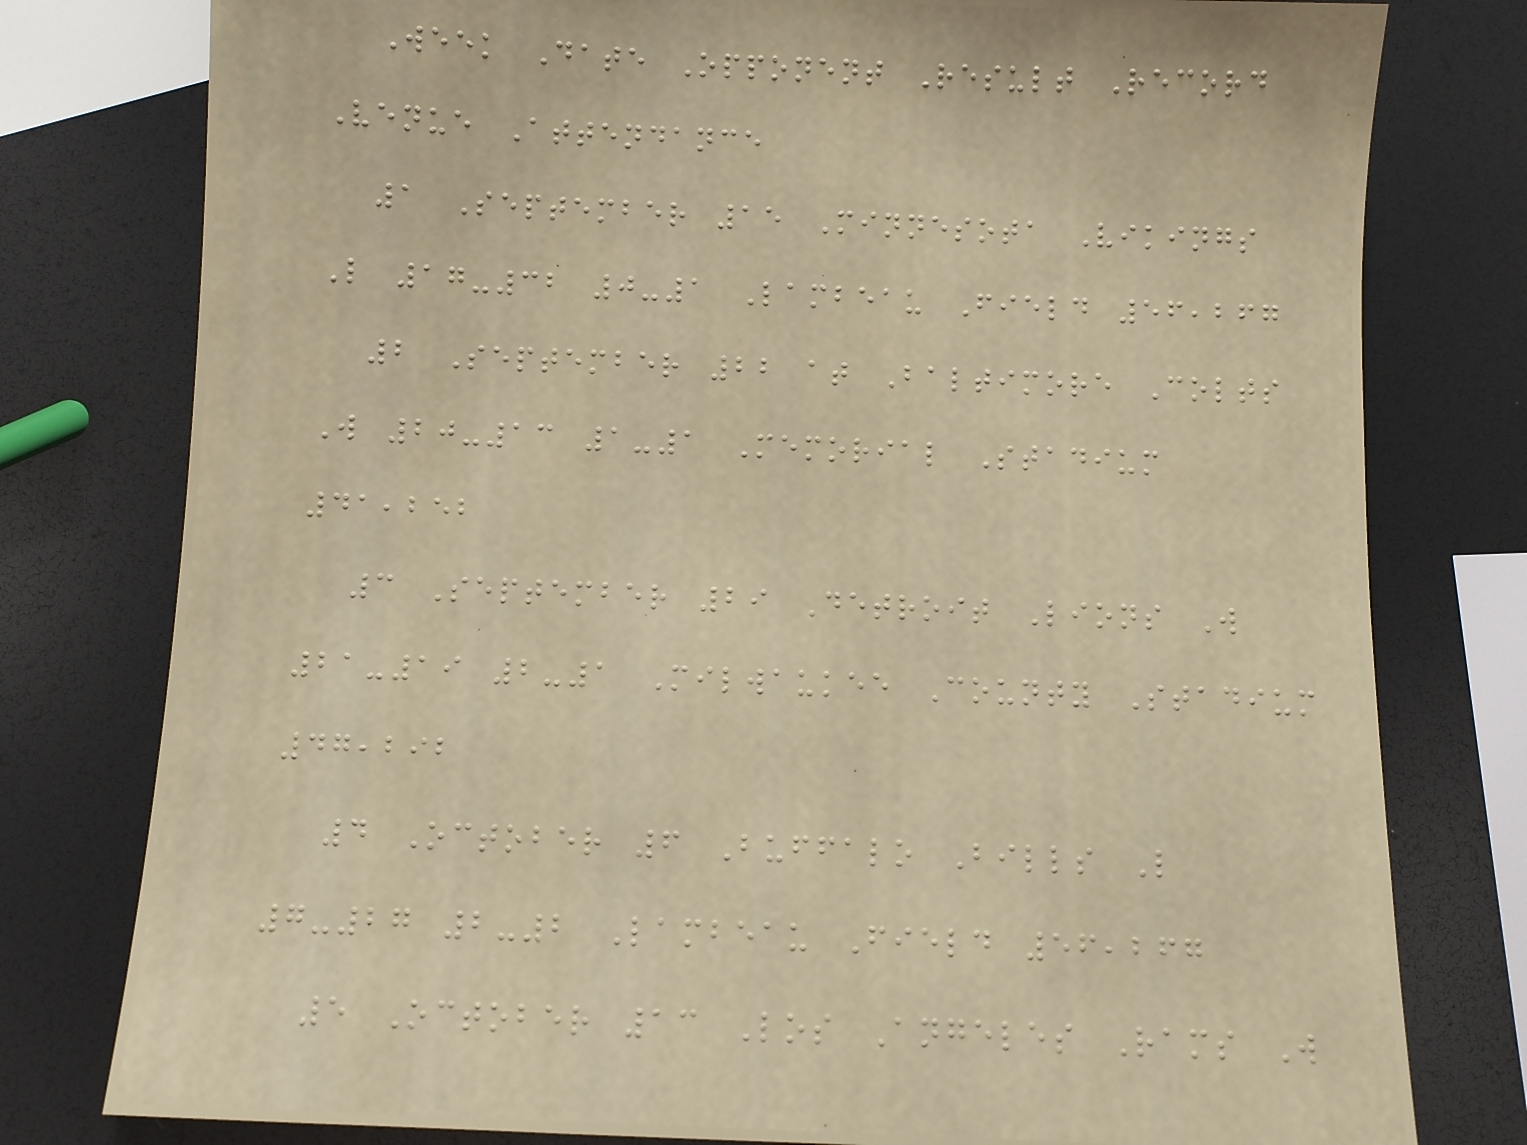Week Date Opponent Result Record
Venue Attendance
1 September 15 Minnesota Vikings
L 17-32 0-1 Lambeau Field 56,267
2 September 22 at Baltimore Colts
W 20-13 1-1 Memorial Stadium
41,252
3 September 29 Detroit Lions W
21-19 2-1 Milwaukee County Stadium
47,292
4 October 6 Buffalo Bills L
7-27 2-2 Lambeau Field 56,267
5 October 13 Los Angeles Rams W
